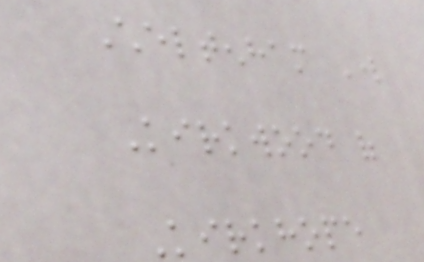Cheltenham Lord
Kirkwood of
Kirkhope
